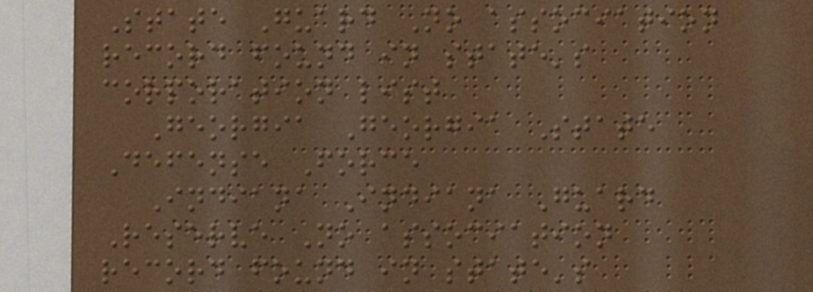State Guard No association
record found in state's
corporation list
Georgia Georgia State
Defense Force
Indiana Indiana Guard
Reserve No association
record found in state's
